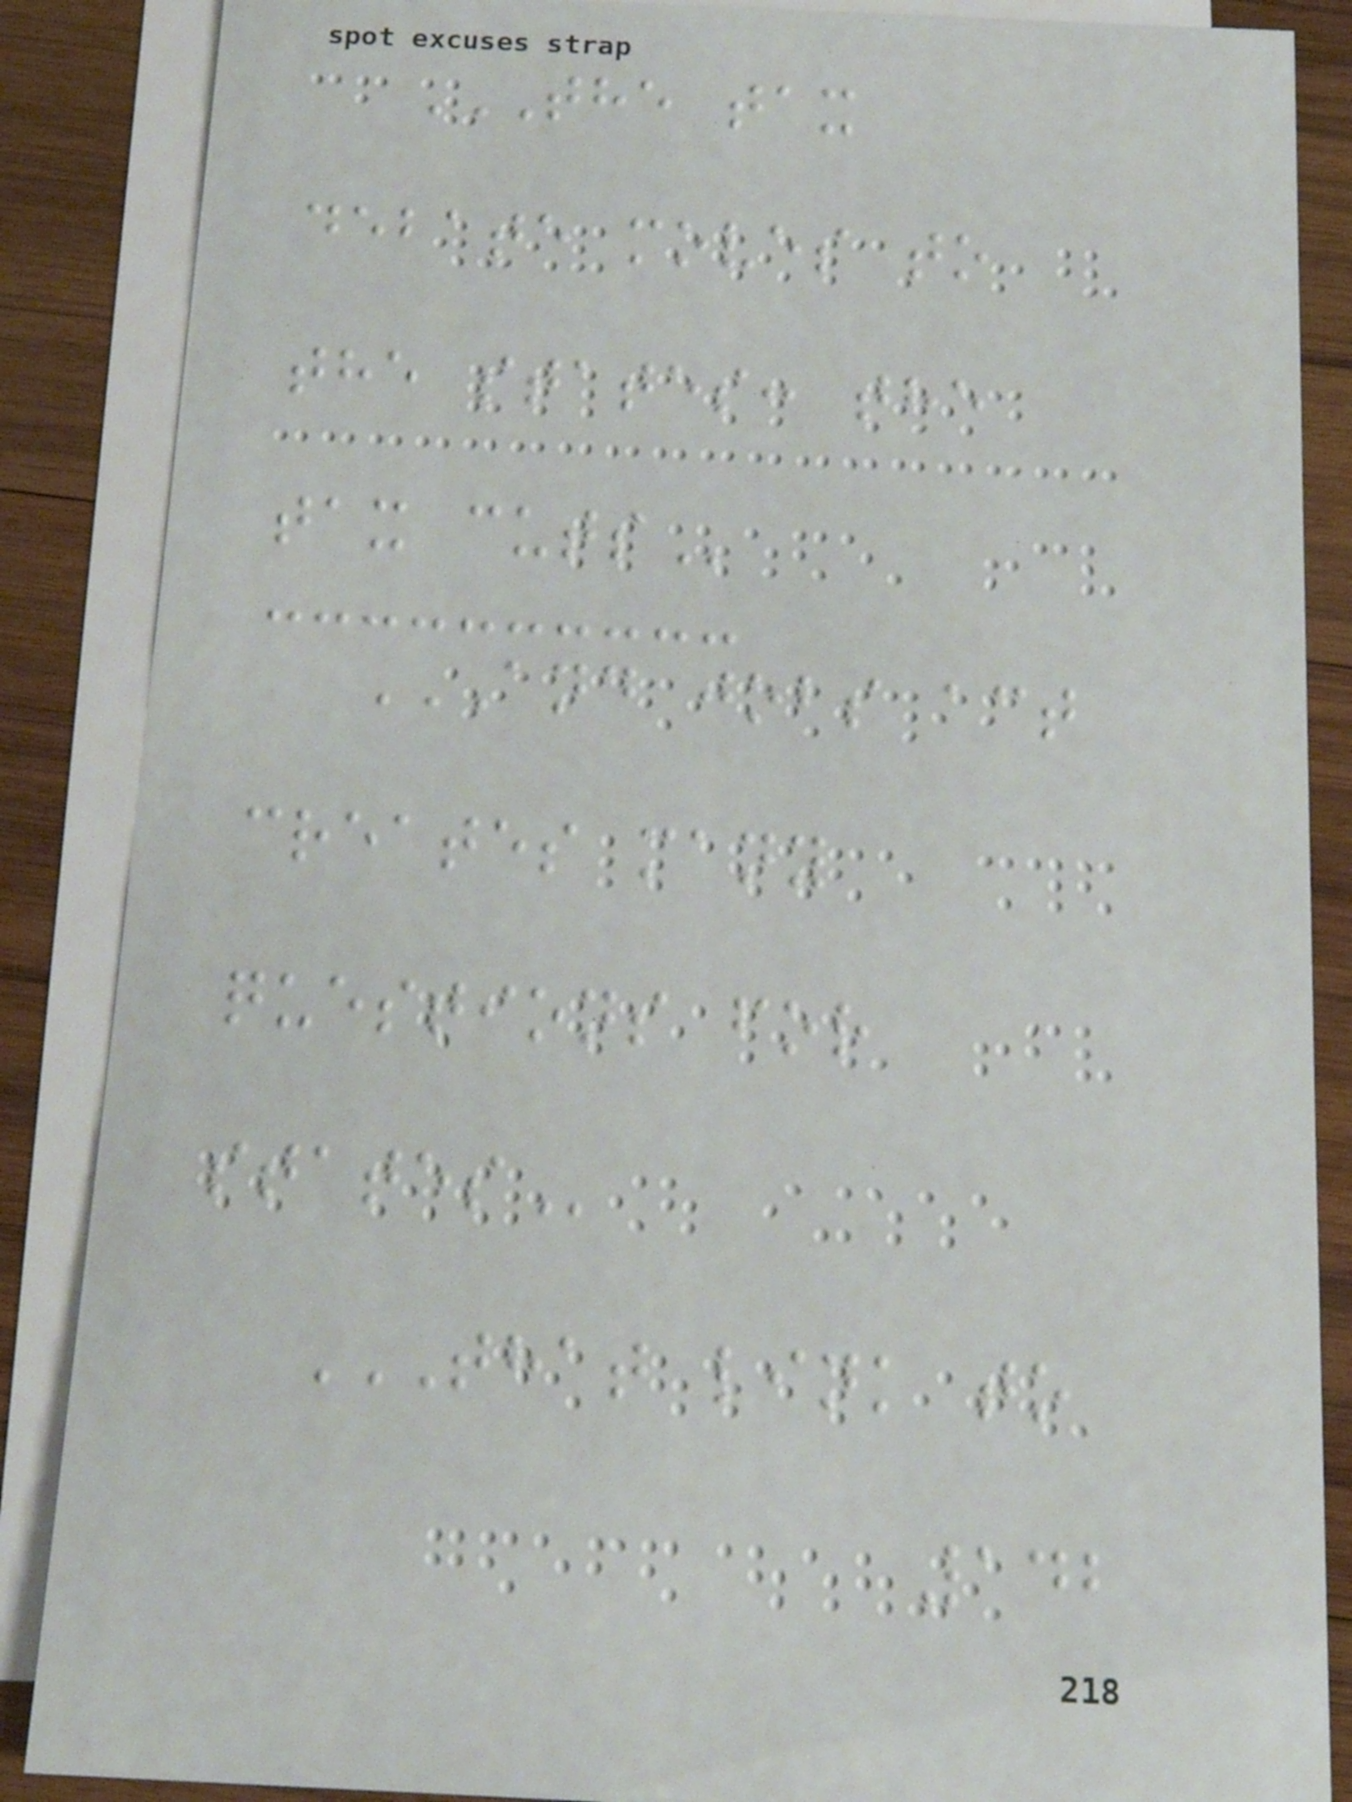THE TAX
DEBATE MOVES TO
THE STATES: THE
TAX CUTS
AND JOBS ACT
CREATES MANY
QUESTIONS FOR
STATES
THAT LINK TO
142
